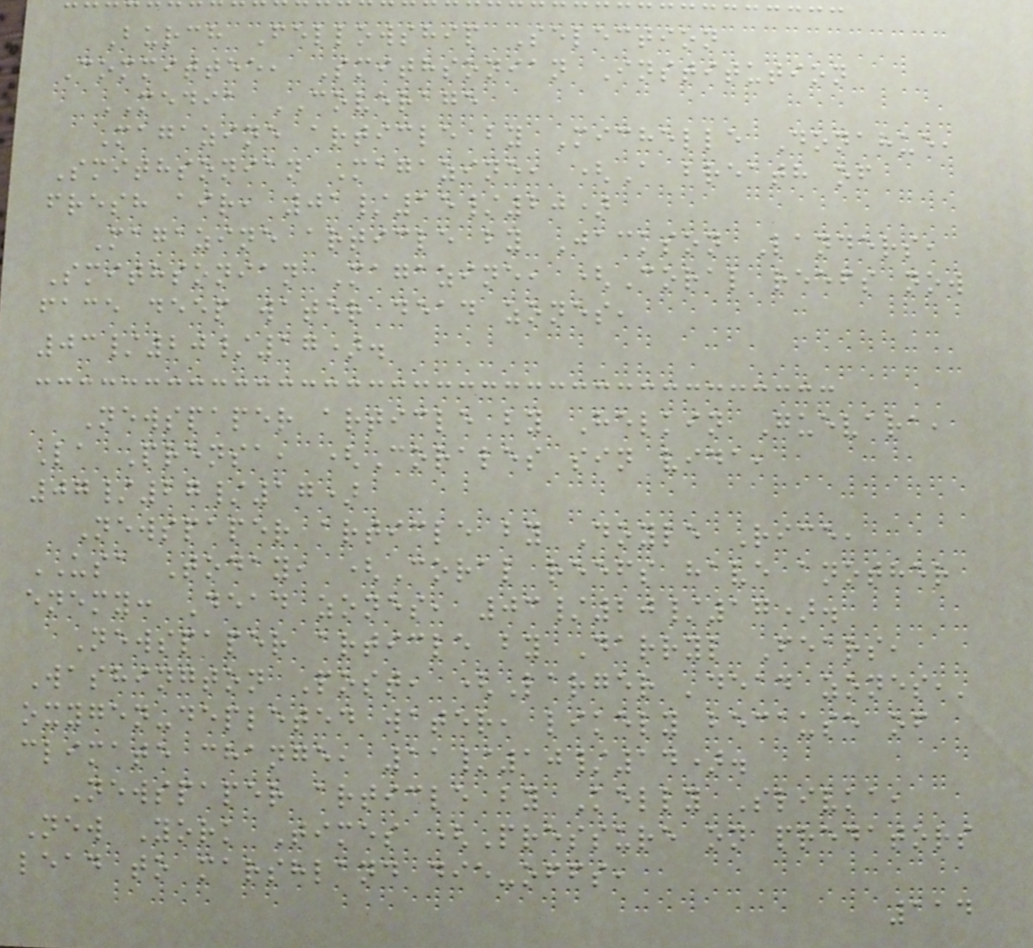Burch Fellowship Selection
Committee, Smithsonian Institution
MEDIA COVERAGE
Magazine article by Michelle Donahue,
Smithsonian Magazine, (A breath of
fresh air, 01/15/20)
Magazine article by Jackson Landers,
Smithsonian Magazine, (Coral reefs now
face deep water dead zones,
03/20/17).
Newspaper article by Helkin Guevara,
La Prensa, (Corales sin vida,
07/27/17)
Newspaper article by Doyle Rice,
USA Today, (Coral reefs have another
enemy: Dead zones, 03/20/17).
Newspaper article by Darryl Fears,
Washington Post, (Larger 'dead zones,'
oxygen-depleted water, likely because of
climate change, 11/10/14).
Newspaper article by Kelly Slivka,
New York Times (Pressure on predators
lead to marshland die-offs,
114
